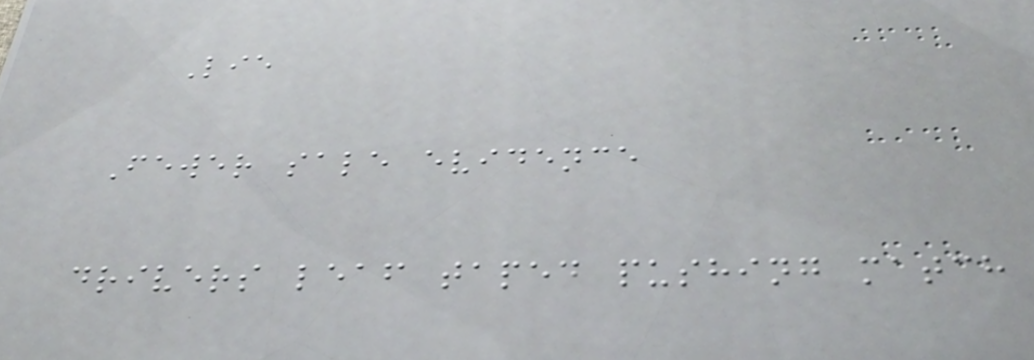Lie
Fewer sale evidence
drivers leaf taped pushing match
